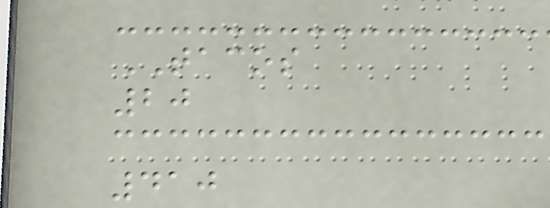TACOS
20
410
